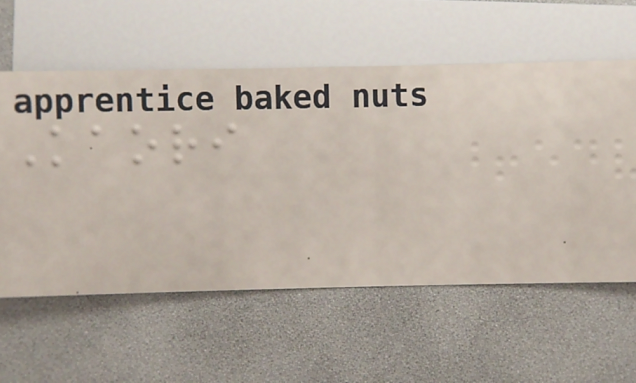Kaori
